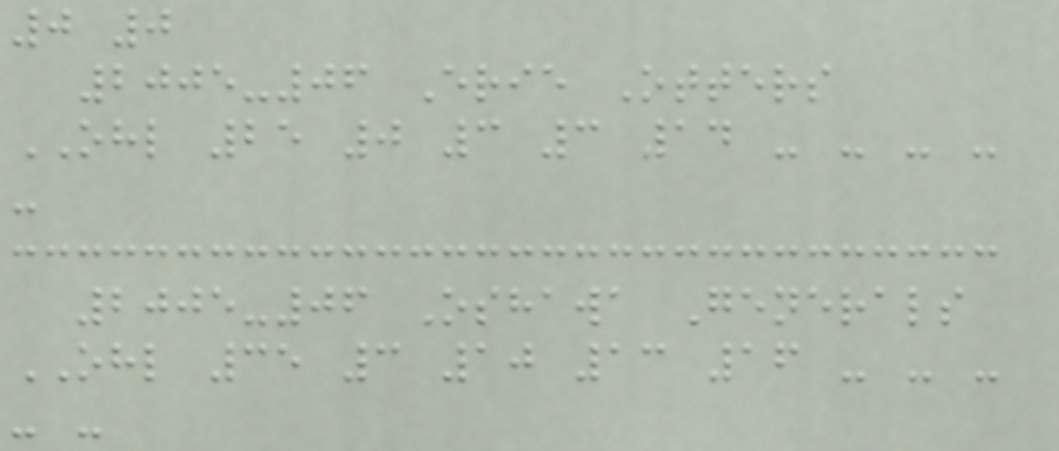0 0
2005-06 Erie Otters
OHL 25 0 3 3 14 - - - -
-
2005-06 Oshawa Generals
OHL 35 3 10 13 16 - - -
- -
